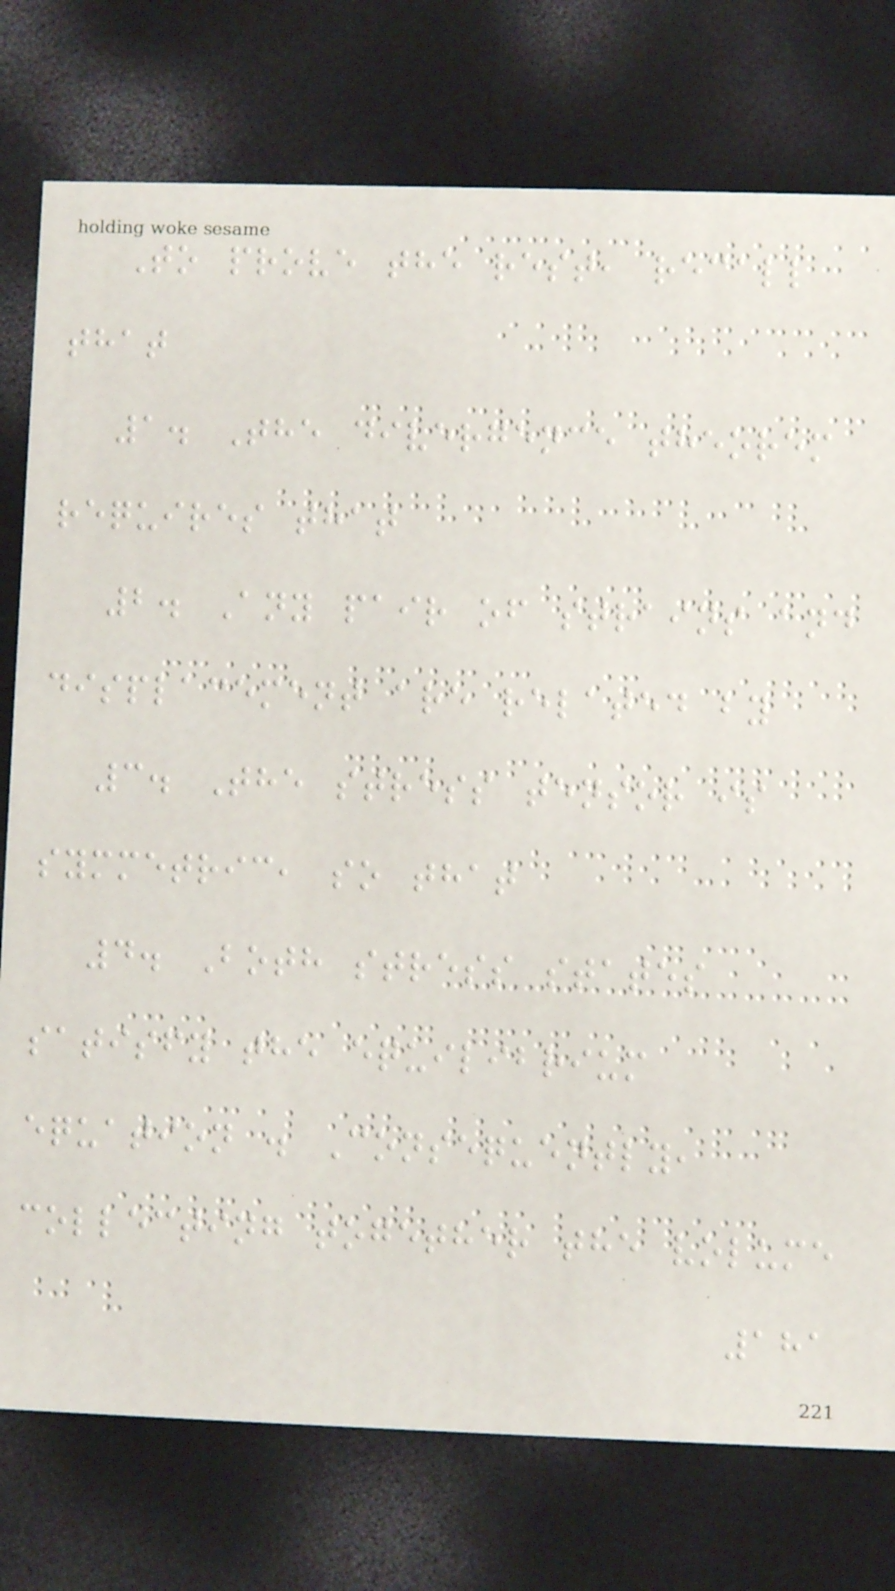To prove the rest, recall
that
1. The divergence theorem
requires that
2. Any pair of strains and
displacement are related by
3. The stress tensor is
symmetric, so that
4. Both stress states
satisfy the equilibrium
equation . Consequently,
collecting together the volume
181
